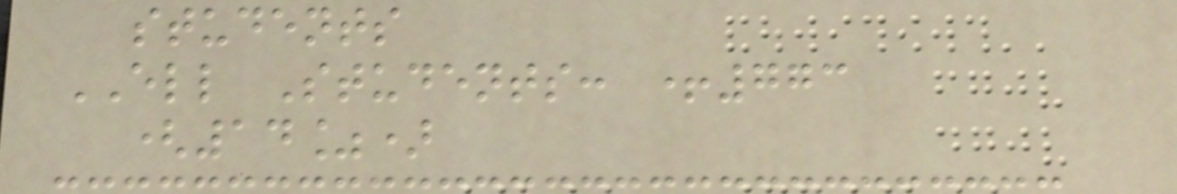students
ELL Students: +773
(14%)
